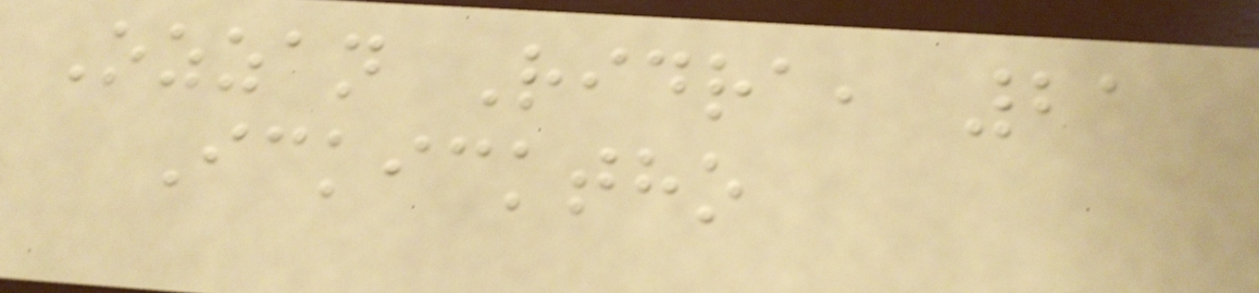Ozzan Ridra, 21
Ickicktho
